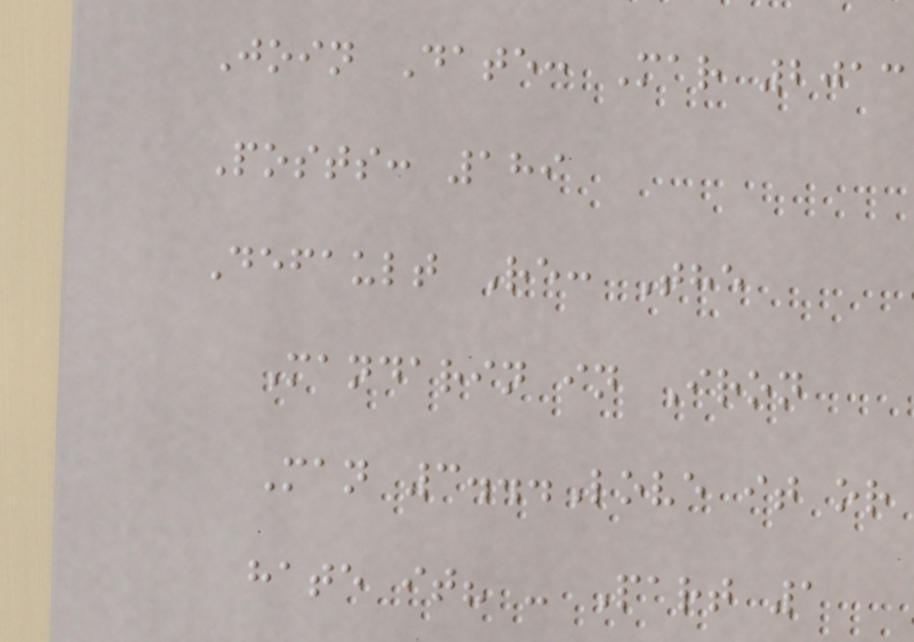Join Date: Mar 2013
Posts: 189
Default Re: The
Mandarin in Iron
Man 3...Love it or
hate it? - Part 1
